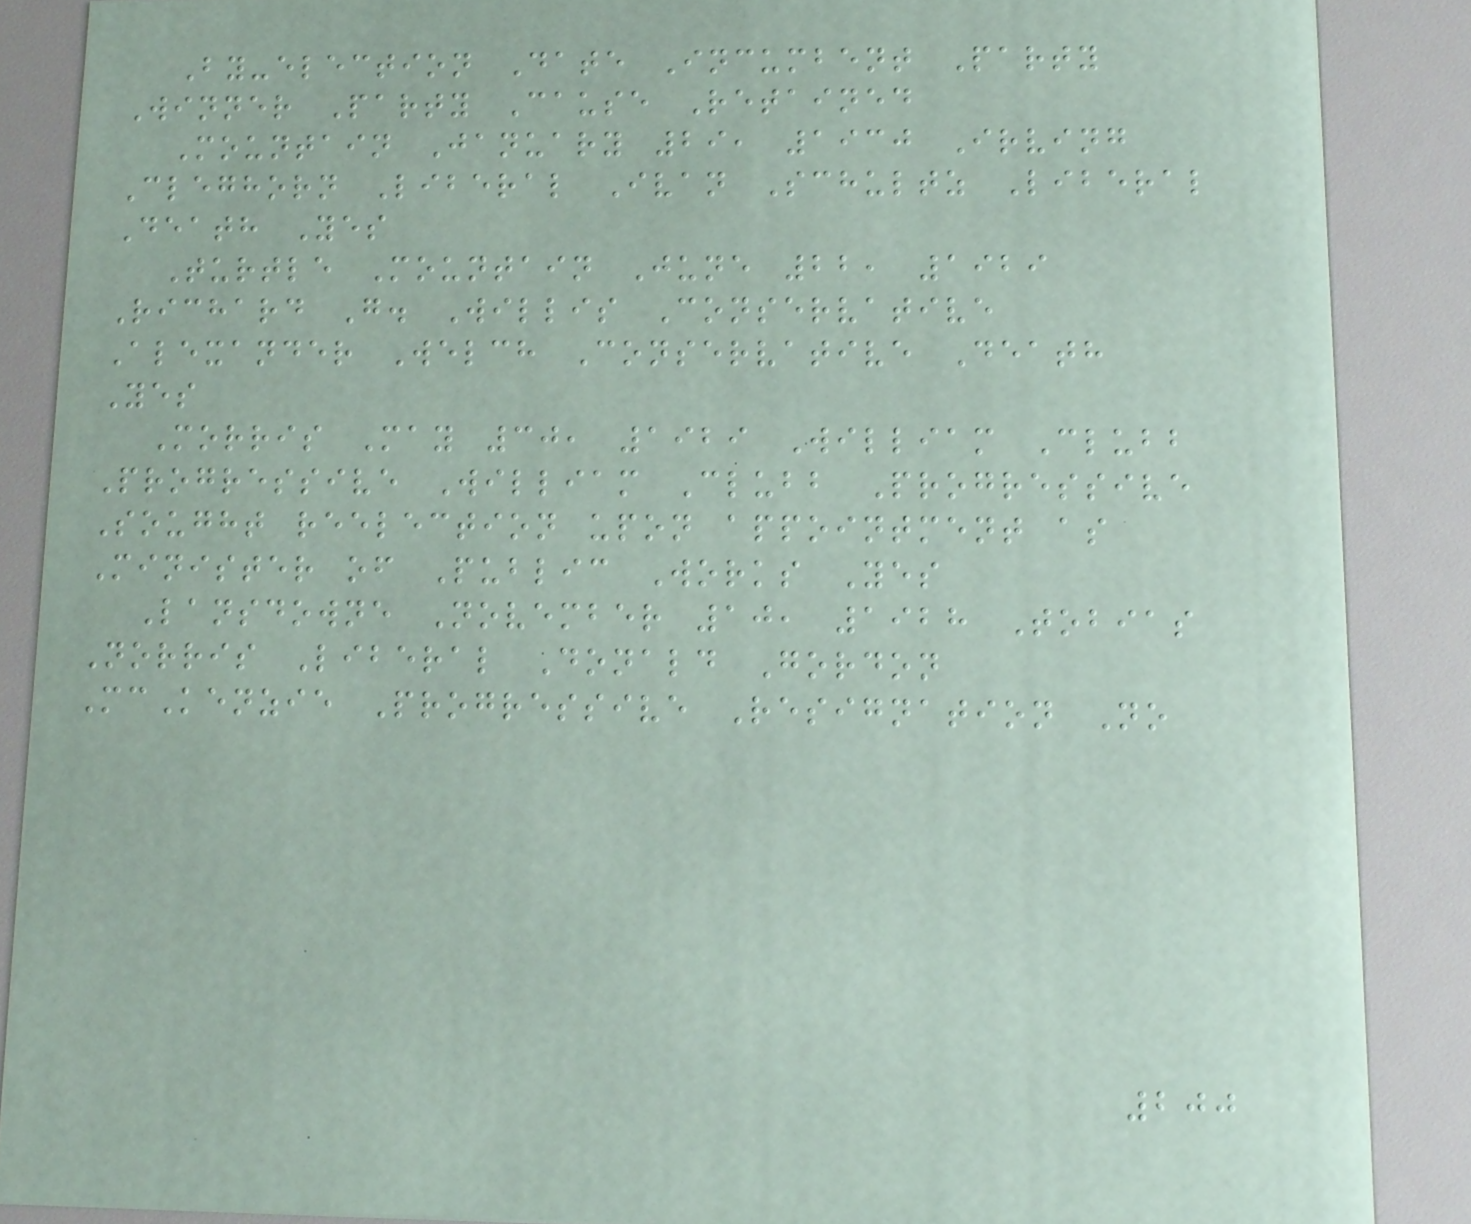By-election Date Incumbent Party
Winner Party Cause Retained
Mountain January 29, 1930 Irving
Cleghorn Liberal Ivan Schultz Liberal
Death Yes
Turtle Mountain June 22, 1929
Richard G. Willis Conservative
Alexander Welch Conservative Death
Yes
Morris May 30, 1929 William Clubb
Progressive William Clubb Progressive
Sought reelection upon appointment as
Minister of Public Works Yes
Lansdowne November 10, 1928 Tobias
Norris Liberal Donald Gordon
McKenzie Progressive Resignation No
200
